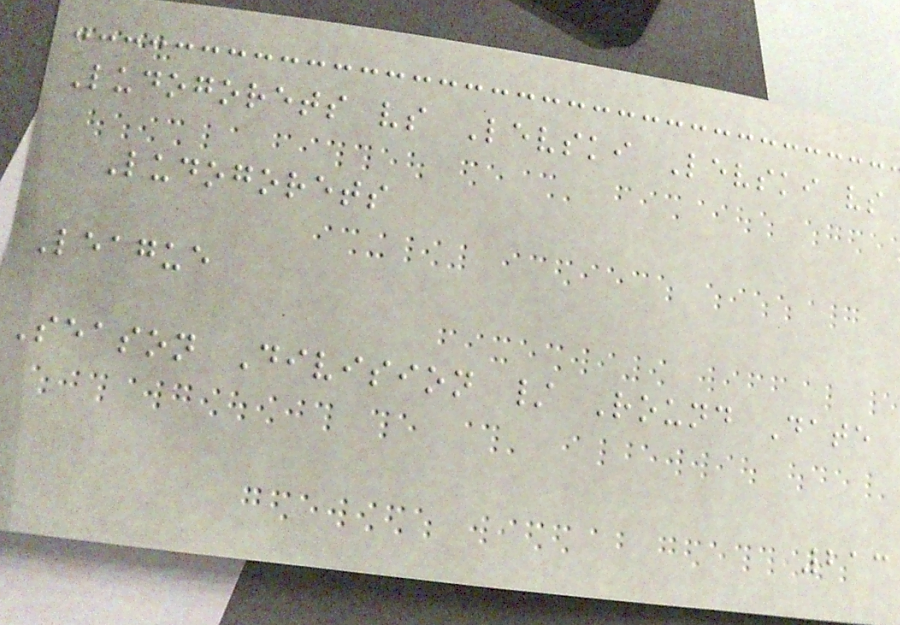Ludogorets vs Levski Levski vs
Ludogorets
League
Season Division / Round Date
213
